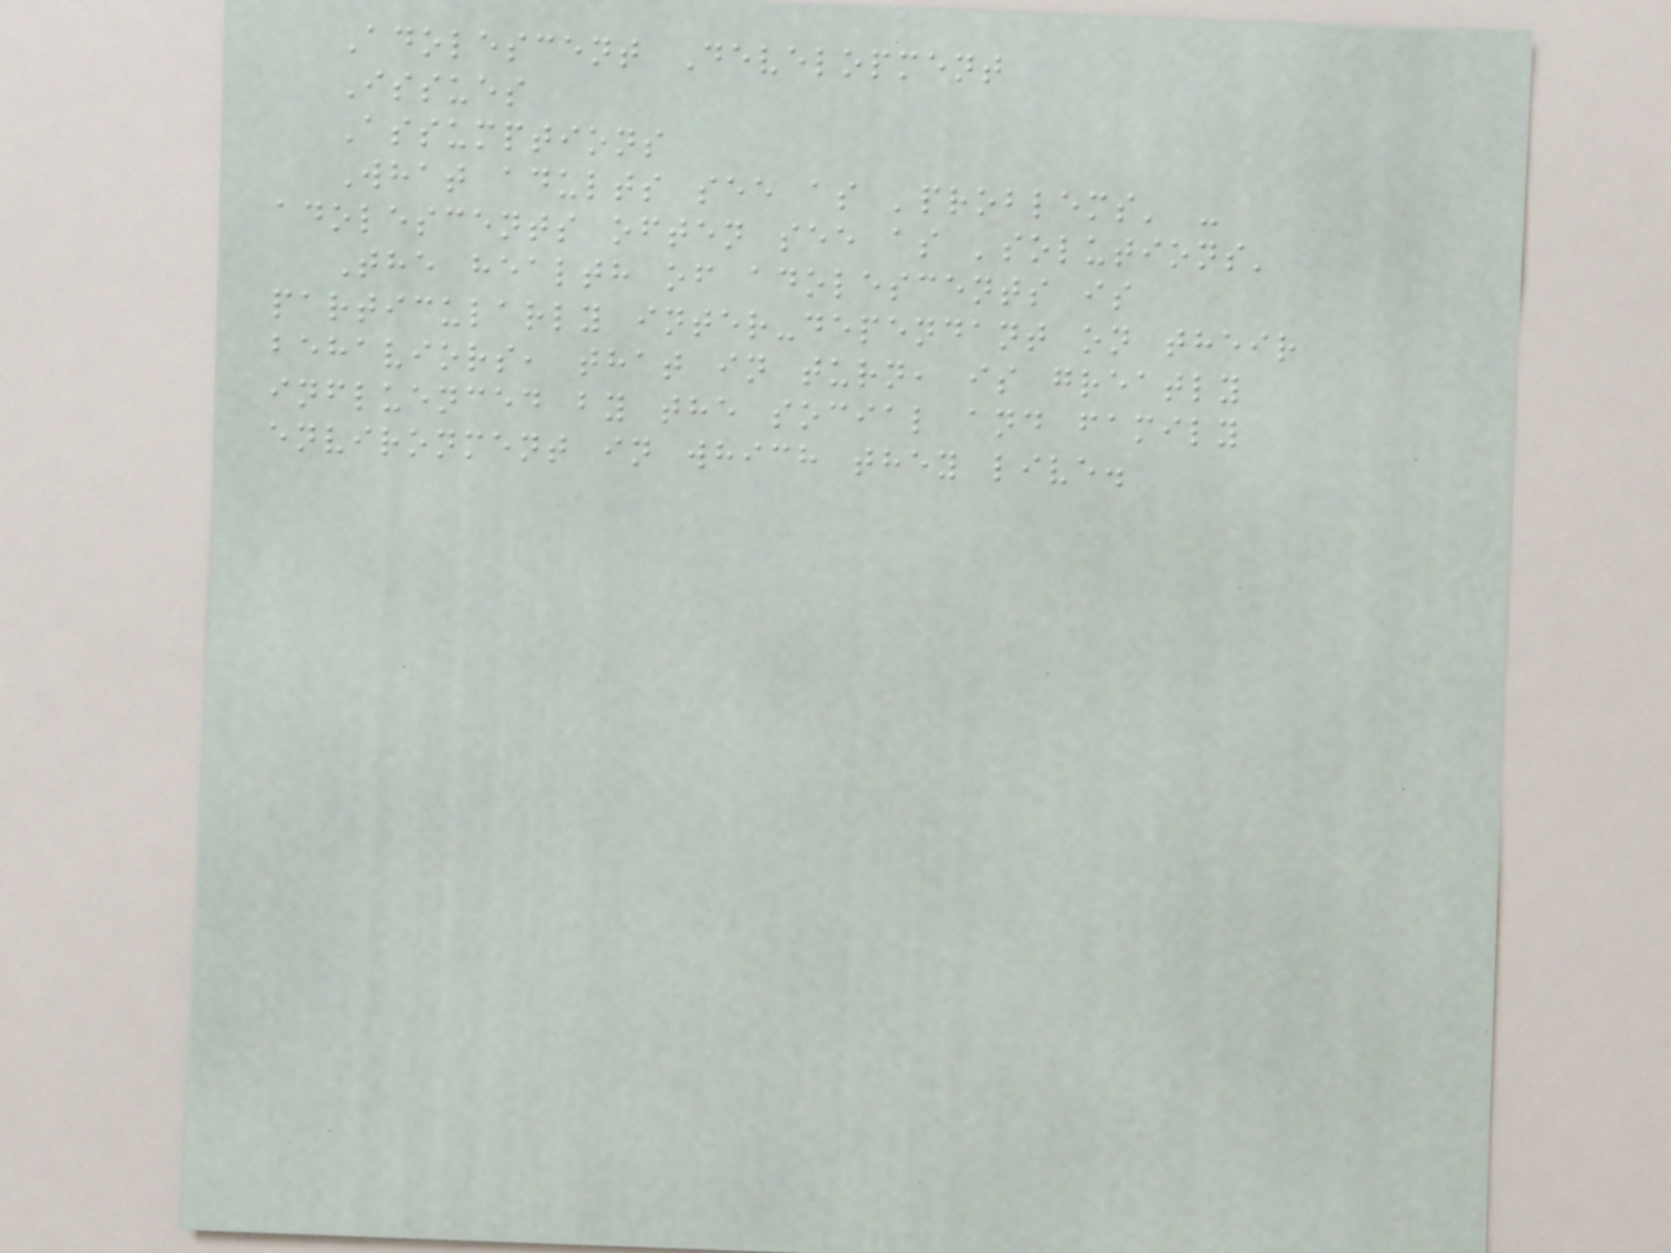Adolescent Development
Issues
Assumptions
What adults see as 'problems' -
adolescents often see as 'solutions'
The health of adolescents is
particularly inter-dependant on their
behaviors, that in turn, is greatly
influenced by the social and family
environment in which they live.
